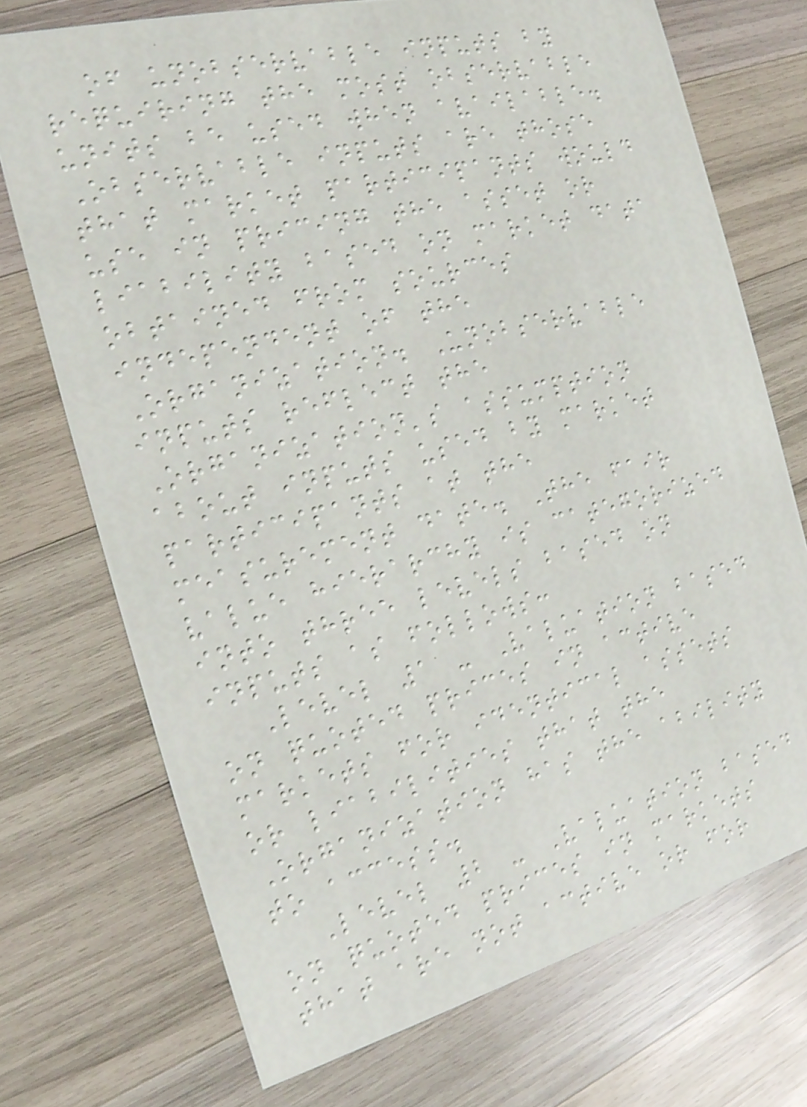of unobservable inputs by
requiring the most observable
units be used when available.
Observable inputs are those
that market participants would
use in pricing the asset or
liability based on market data
obtained from sources
independent of the
Organization. Unobservable
inputs reflect the
Organization's assumption
about inputs used by market
participants at the
measurement date. The fair
value hierarchy is categorized
into three levels based on
inputs as follows:
Level 1 - Valuation based
on quoted prices in active
markets for identical assets
or liabilities that the
Organization has the ability
to access.
Level 2 - Valuation based
on quoted prices in markets
that are not active or for
